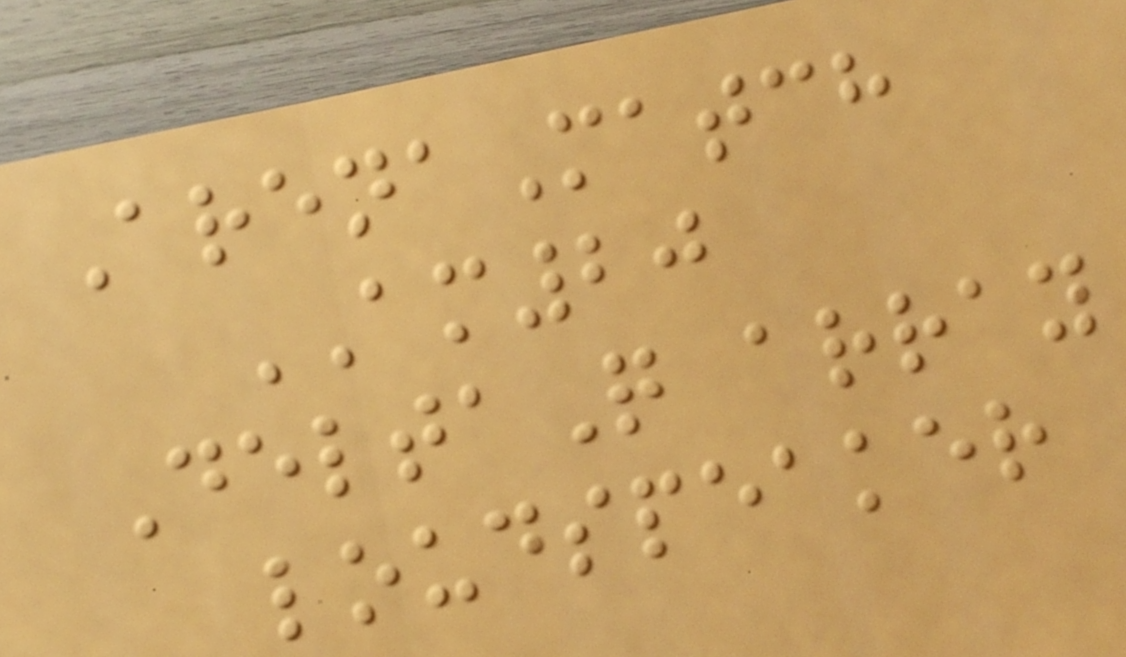ArenaMatch
AM20
DeltaQ array
loudspeaker
